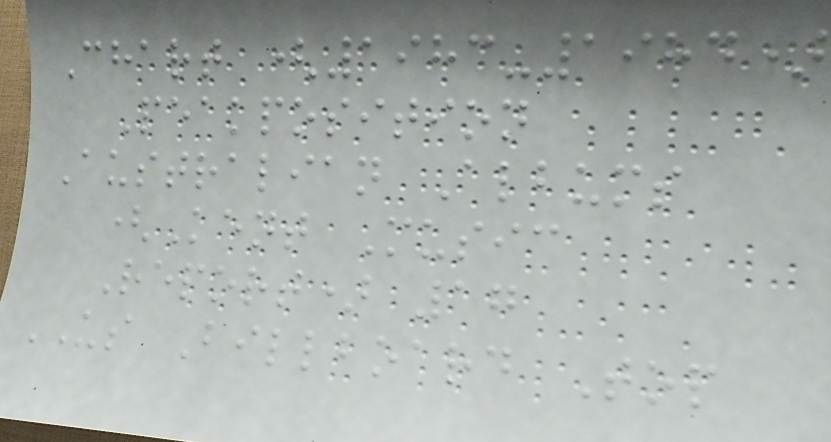Chart (1983-1984)
Peakposition
Australian Albums
(Kent Music
Report) 17
US Billboard Top
